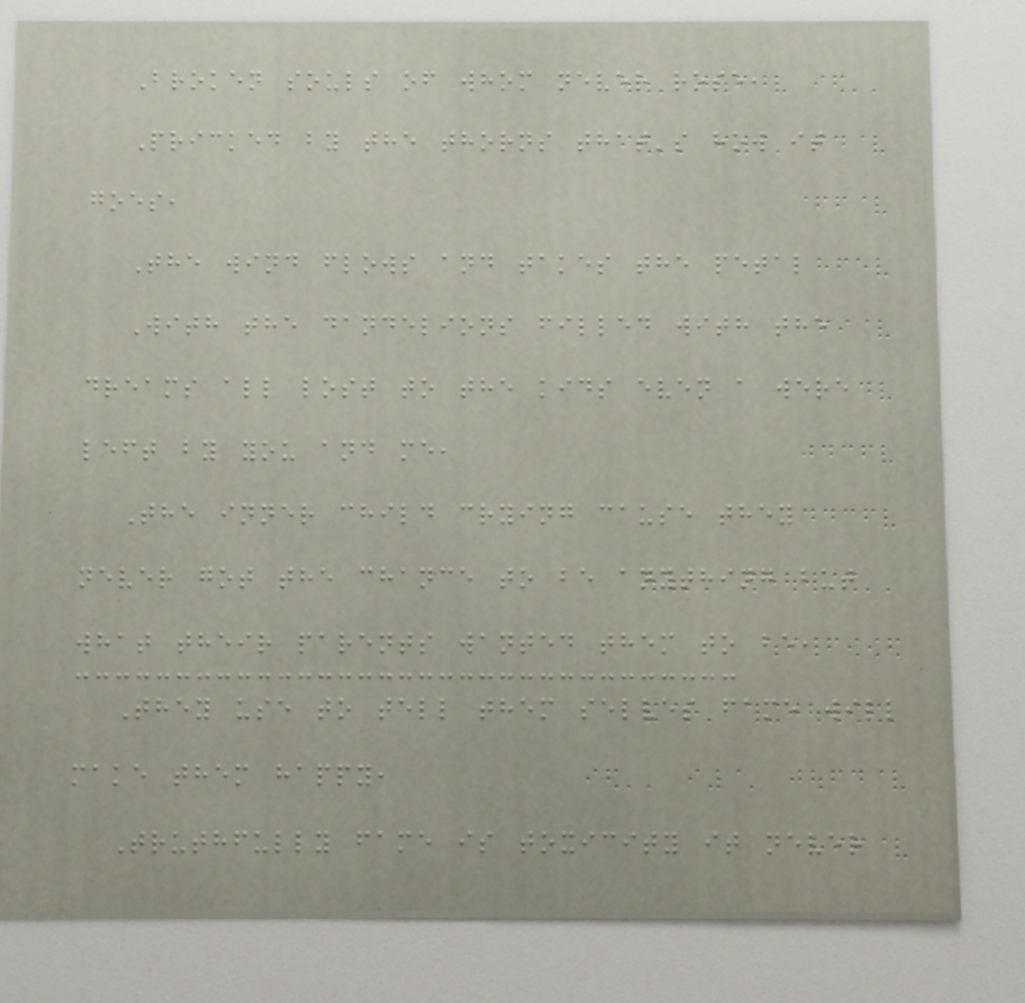Broken souls of whom never rose,
Pricked by the thorns that's how it
goes,
The wind flows and takes the petal
With the dandelions filled with the
dreams all lost to the kids even a were
left by you and me,
The inner child crying cause they
never got the chance to be anything but
what their parents wanted them to be,
They use to tell them selves fame will
make them happy,
Truthfully fame is toxicity it never
